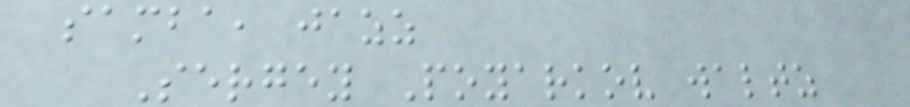samba, jazz
Sergey Poyarkov waltz
